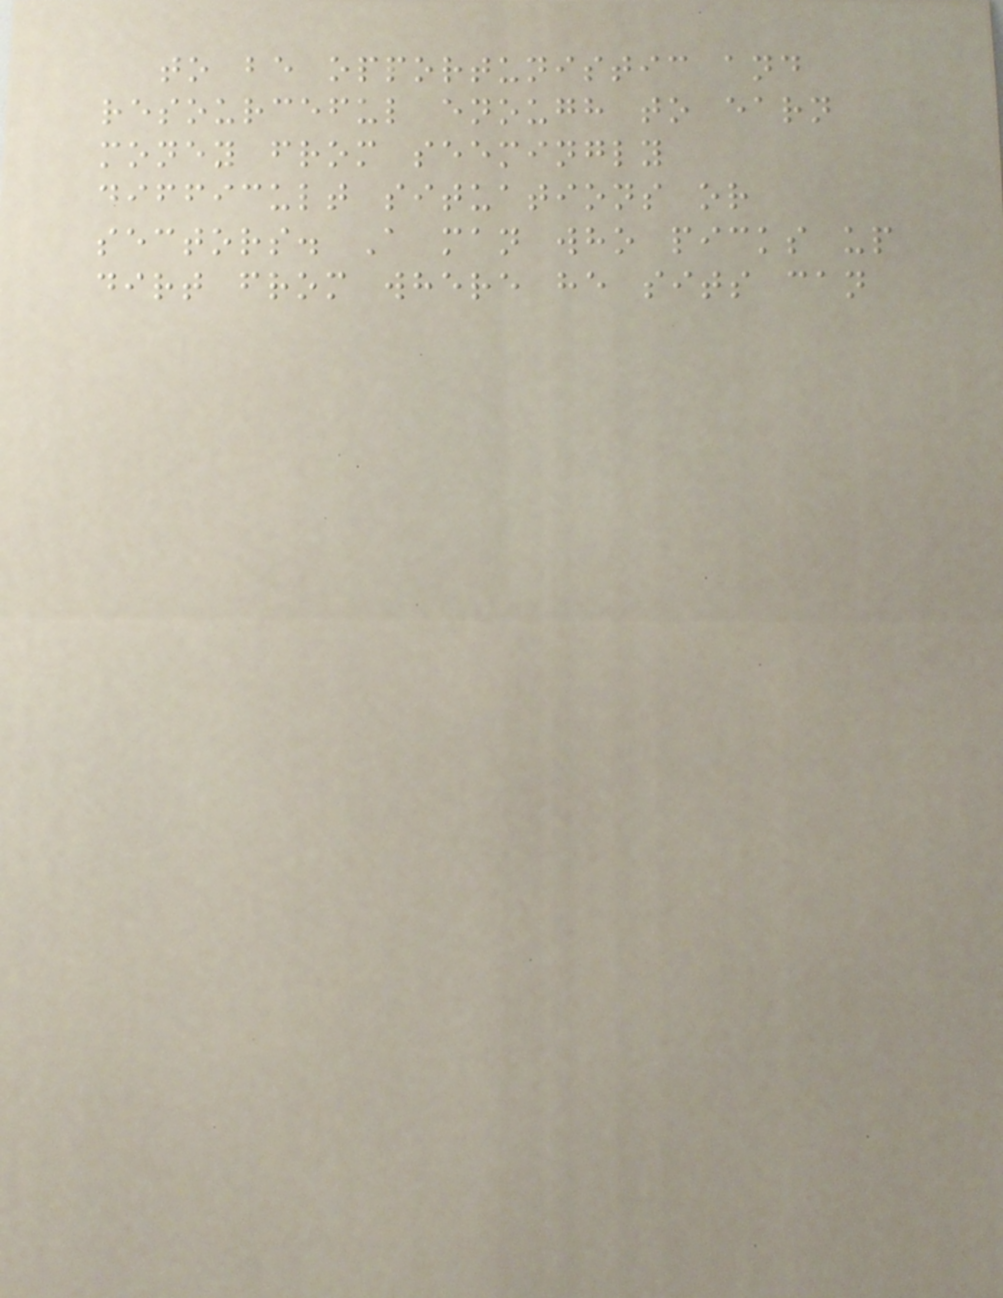to be opportunistic and
resourceful enough to earn
money from seemingly
difficult situations or
sectors. A man who picks up
dirt from where he sits can
